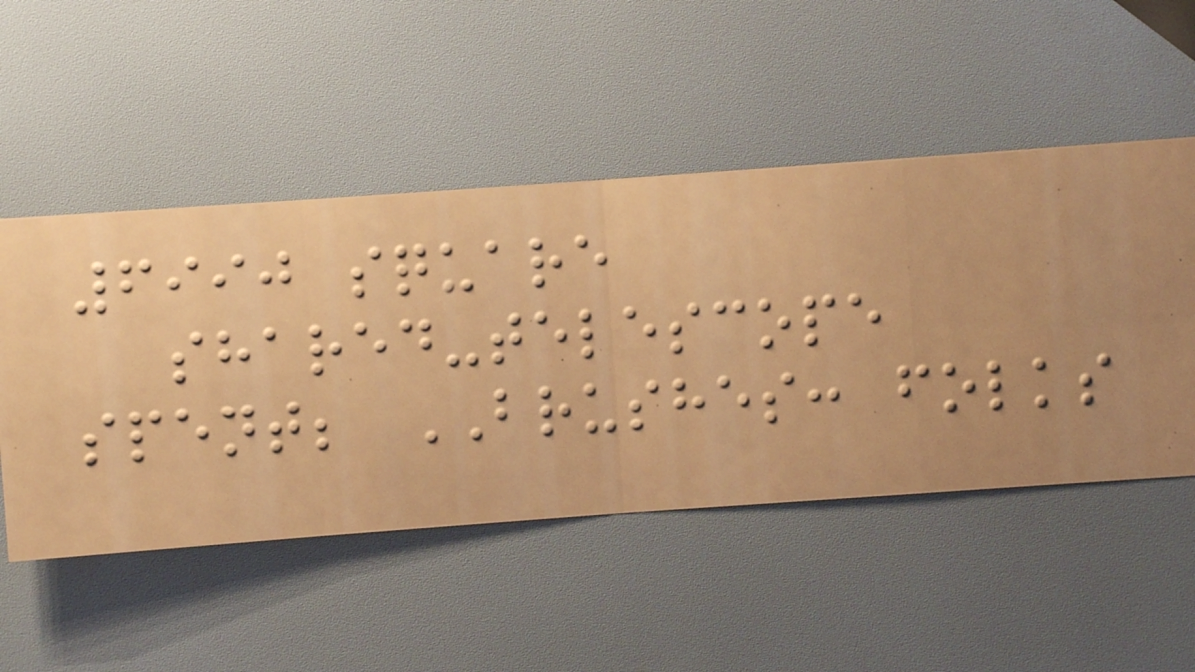6990 square
shared-telescope
spent; BRUSHES: folks
